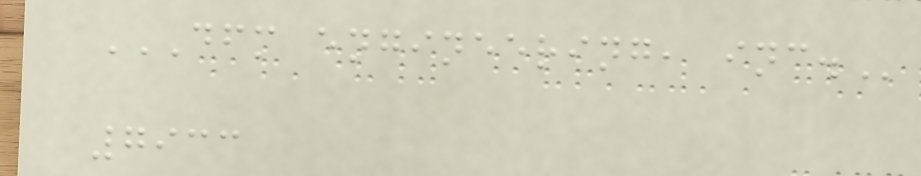DFM ENGINEERING, INC.
7933
